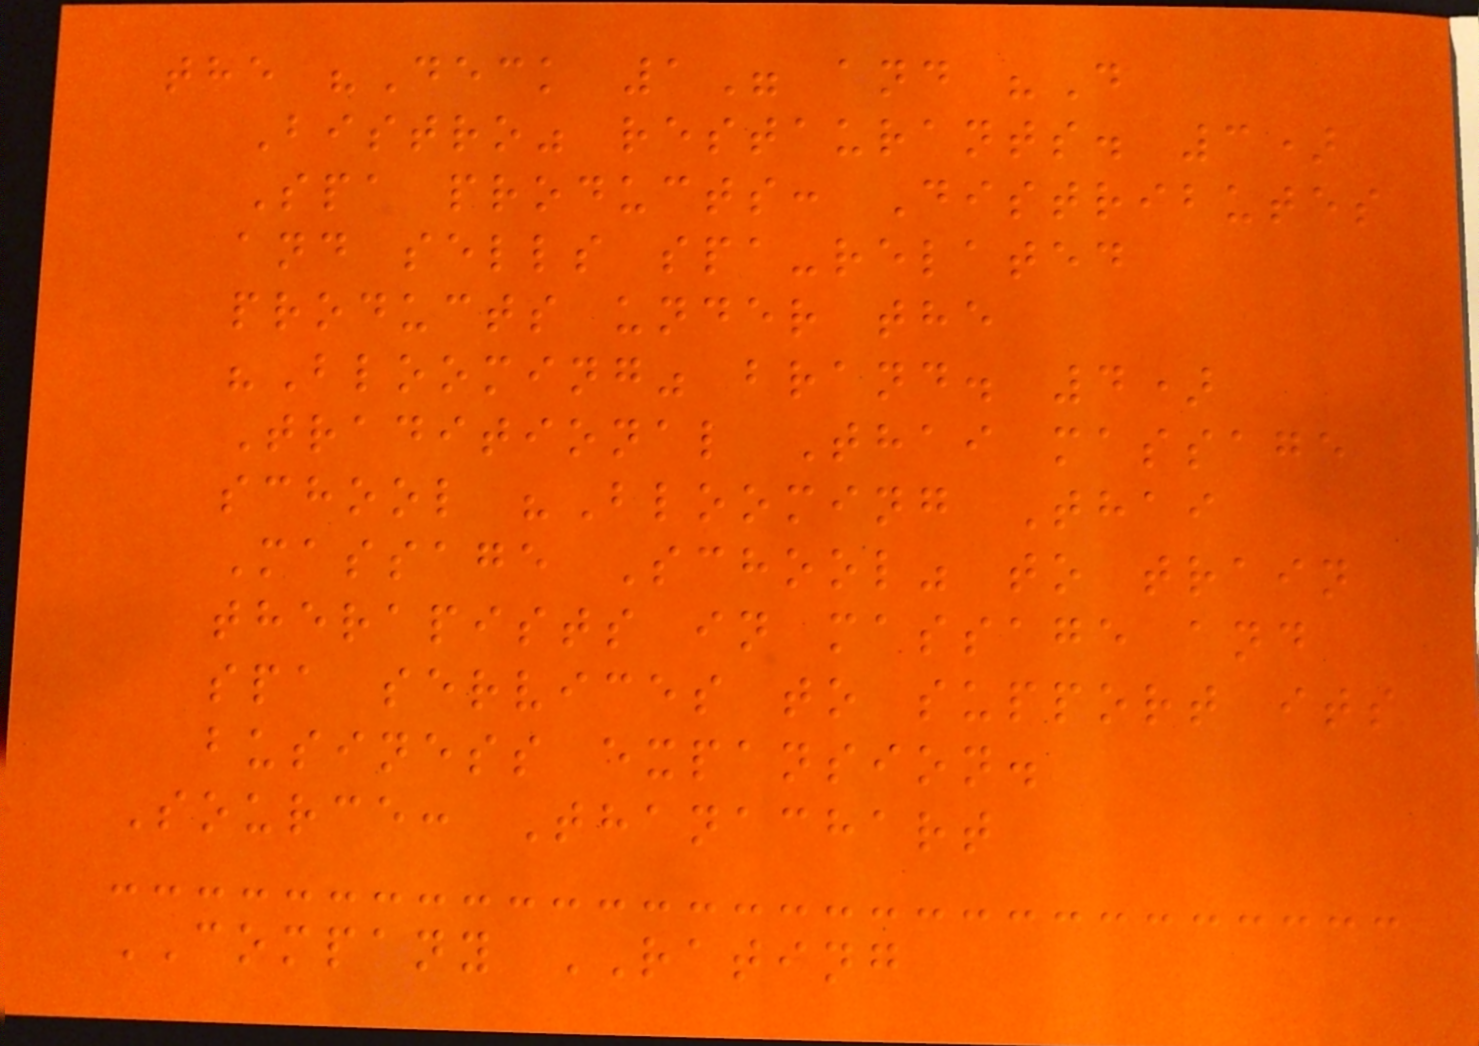the "Deck 1" and "D
Bistro" restaurants. 3)
Spa products: Distributes
and sells spa-related
products under the
"Blooming" brand. 4)
Traditional Thai massage
school "Blooming Thai
Massage School" to train
therapists in massage and
spa services to support its
business expansion.
Source: Thanachart
COMPANY RATING
